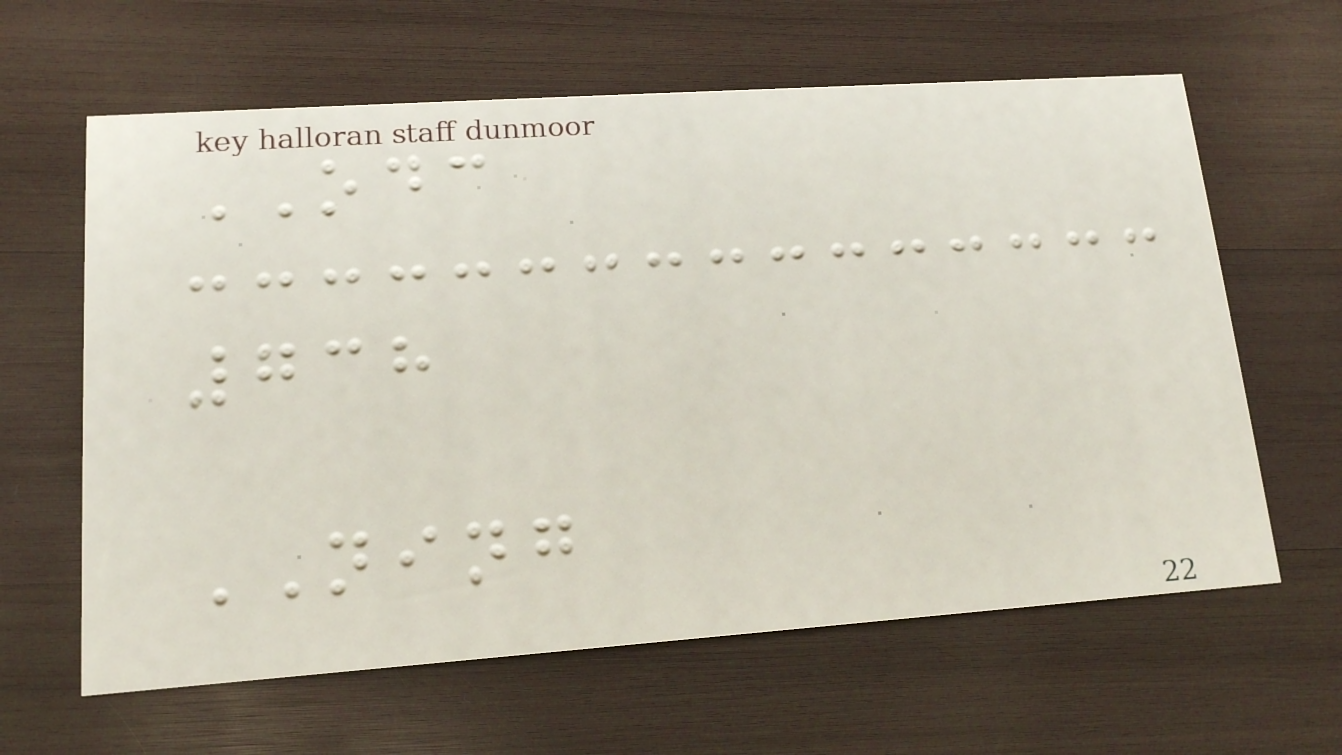ODC
738
NING
